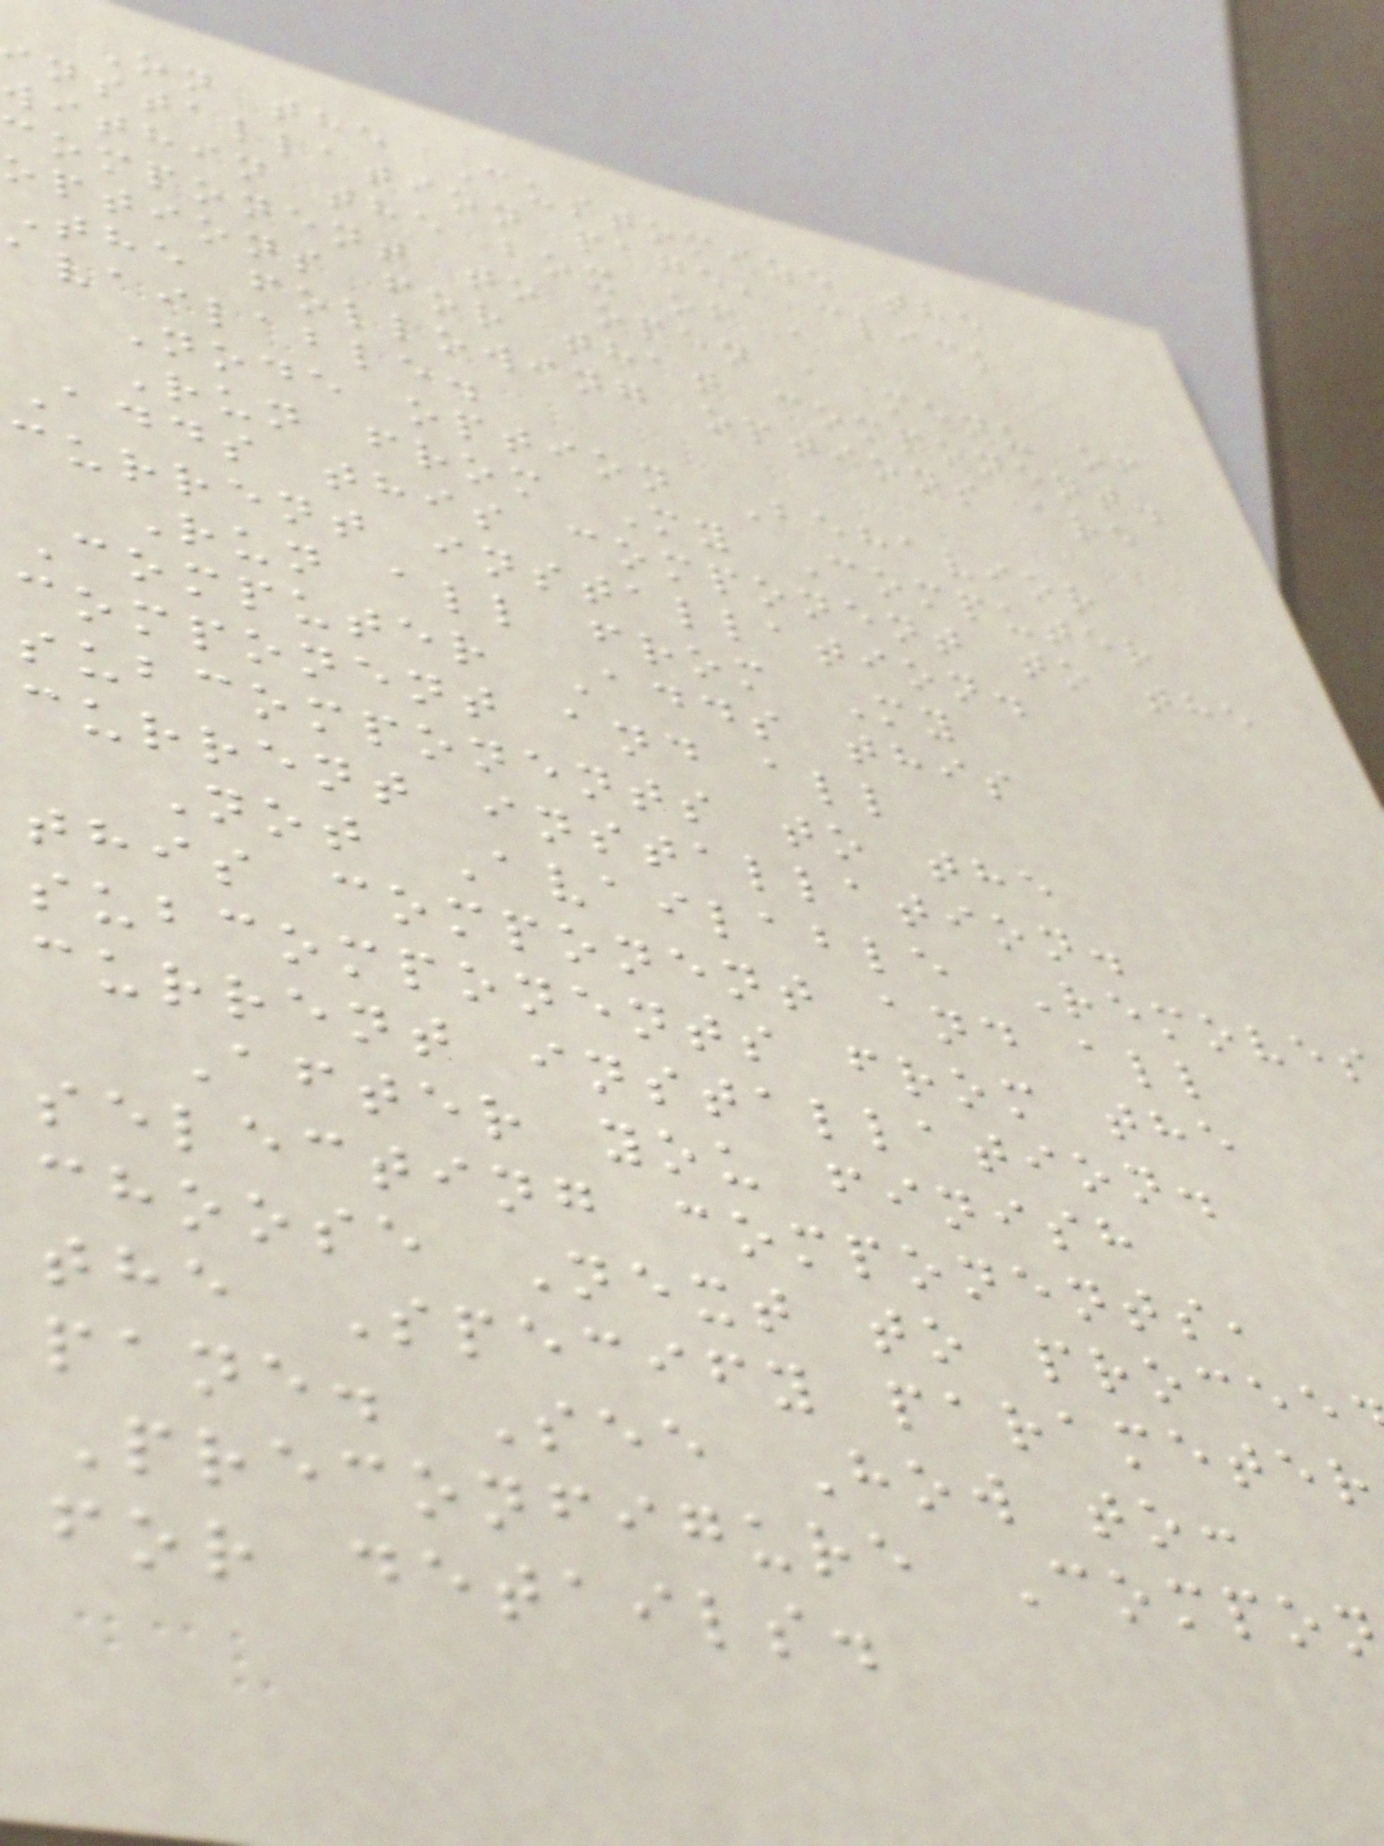On the Customize the
nstallation page, click
within the box of a
component to open a menu of
options for that component.
The following options are
available.
Node option Behavior
Run from My Computer
Adds this component to the
current installation.
Run all from My
Computer Adds this
component and all
subcomponents to the
current installation.
Not Available Removes
this component and all
subcomponents from the
current installation.
After you finish
selecting components,
choose Next to procee
the Specify parameter
pane. See How to:
Preconfigure Compon
for details.
